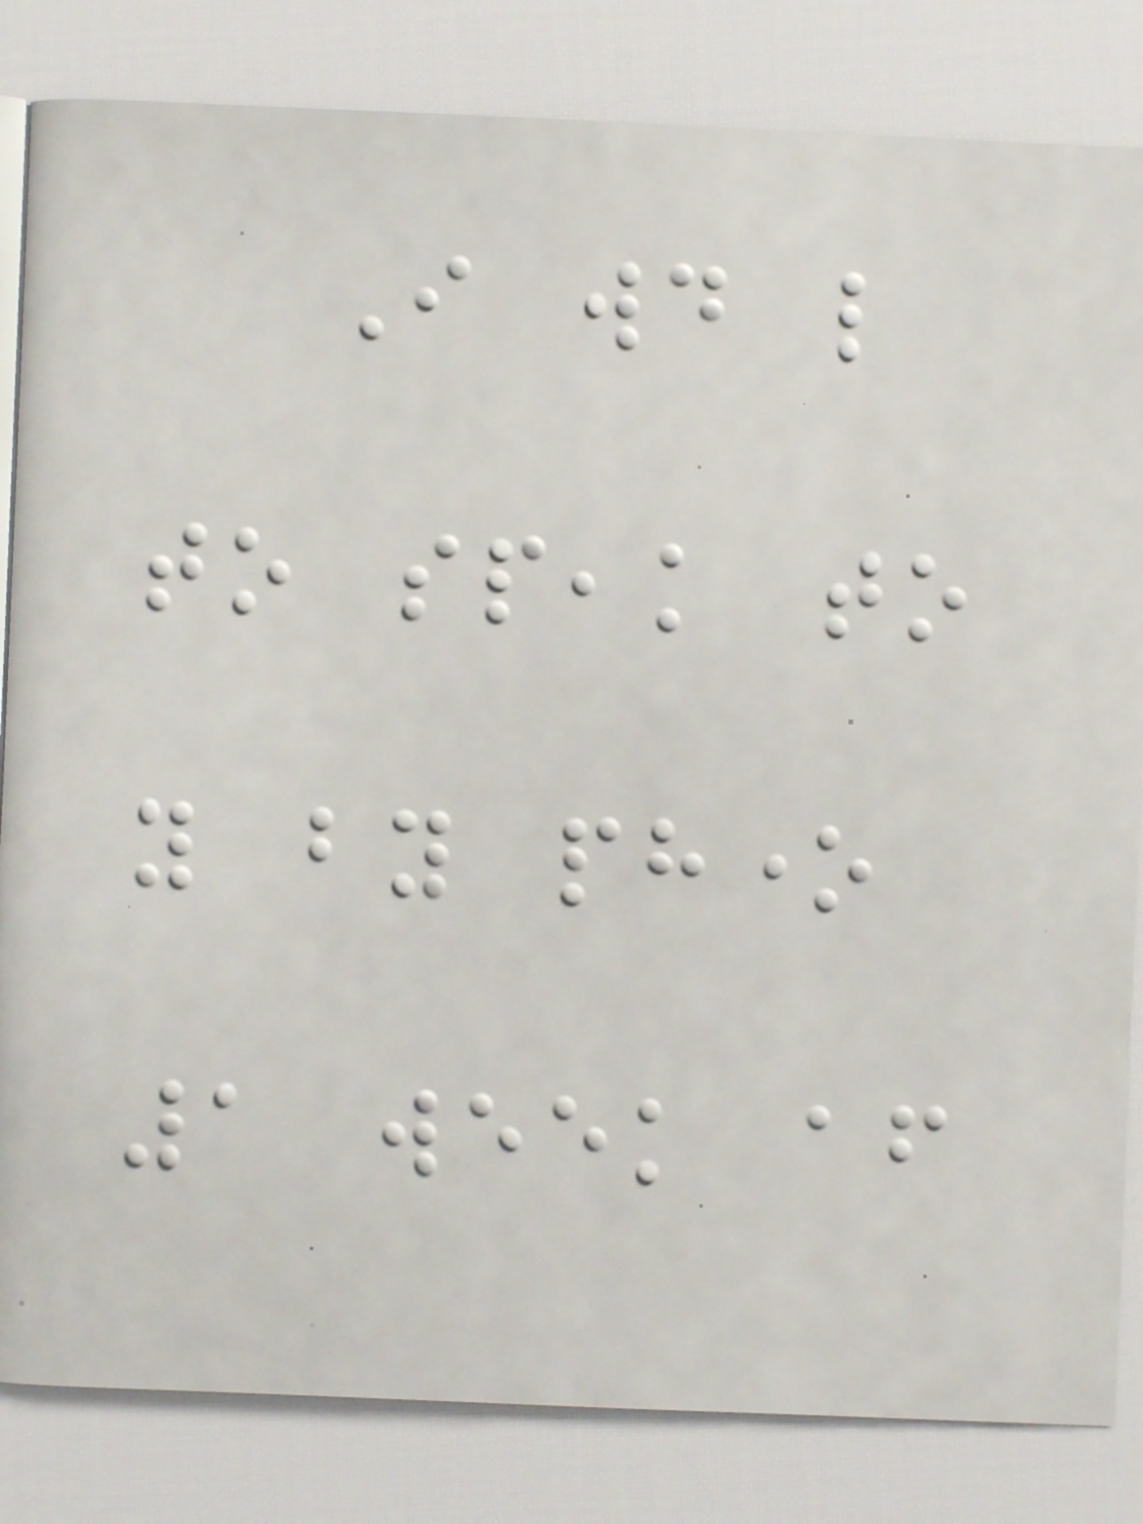I would like
to speak to
you by phone
1 week after
